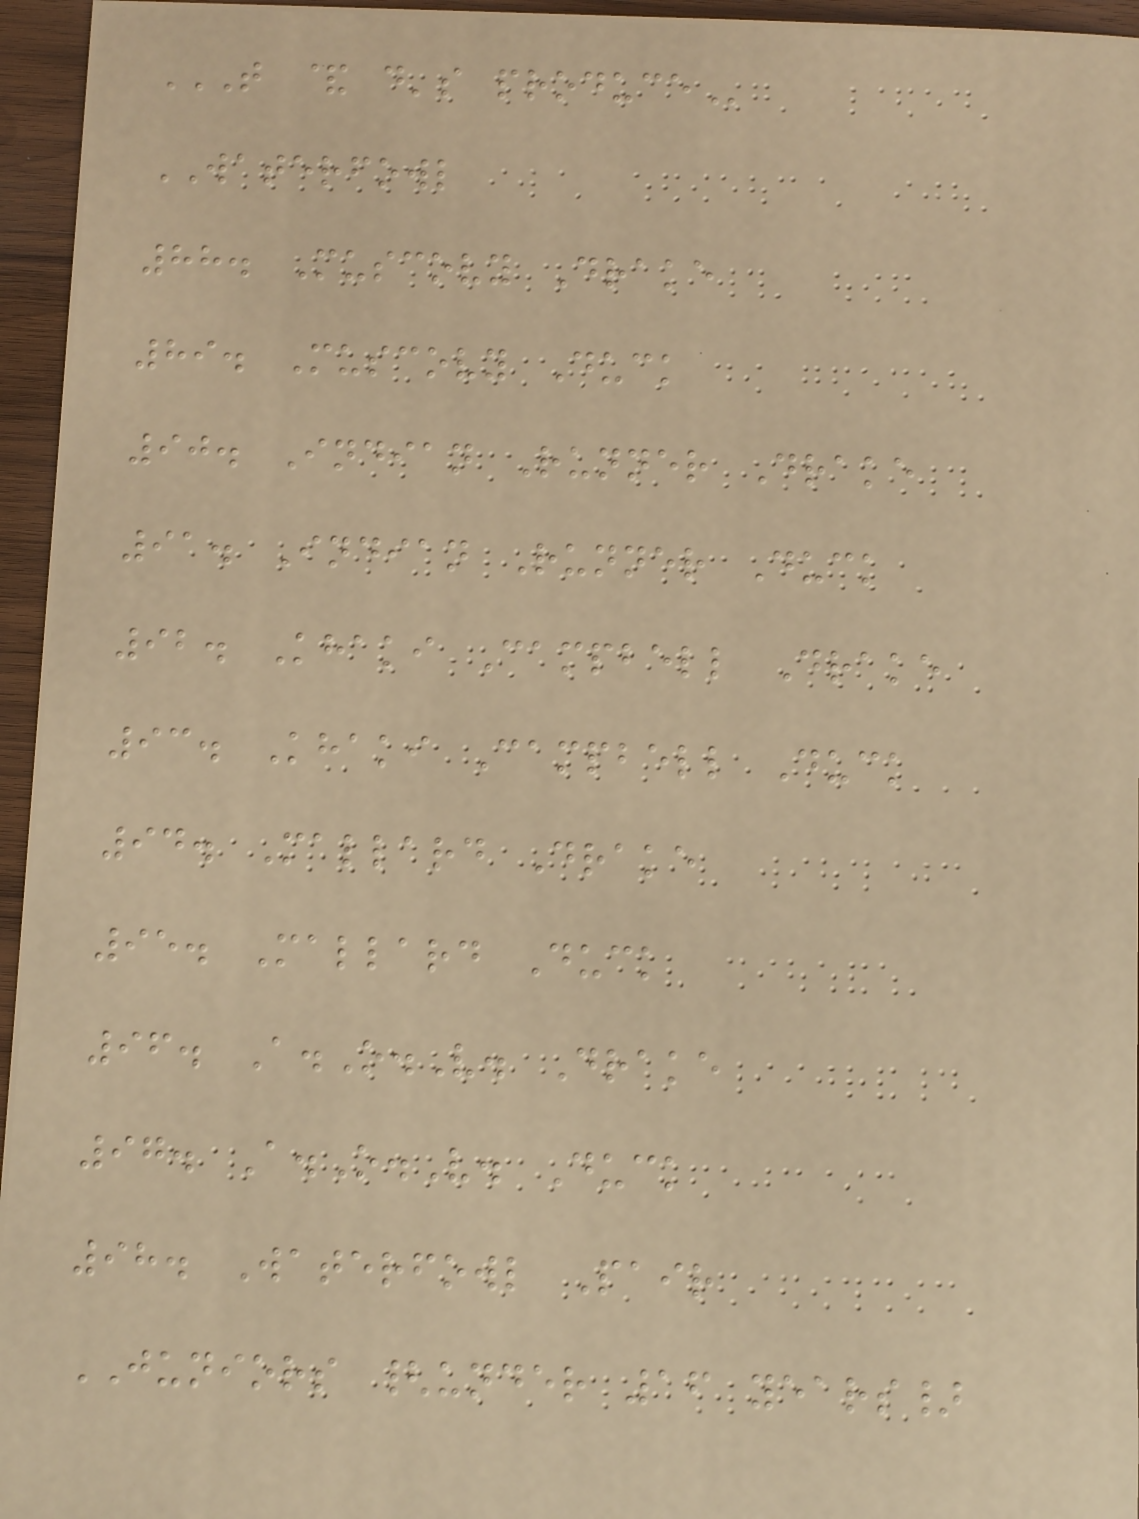T & D'S PRODUCE
WATERFOWL
88. Muscovy Drake
89. Muscovy Duck
90. Indian Runner Drake
91. Indian Runner Duck
92. Khaki Campbell Drake
93. Khaki Campbell Duck
94. Mallard Drake
95. Mallard Duck
96. A.O.V. Drake
97. A.O.V. Duck
98. Waterfowl Pair
JUNIORS {under 16 years}
